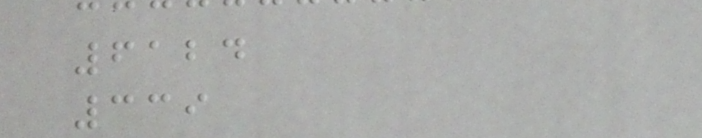6124
339
